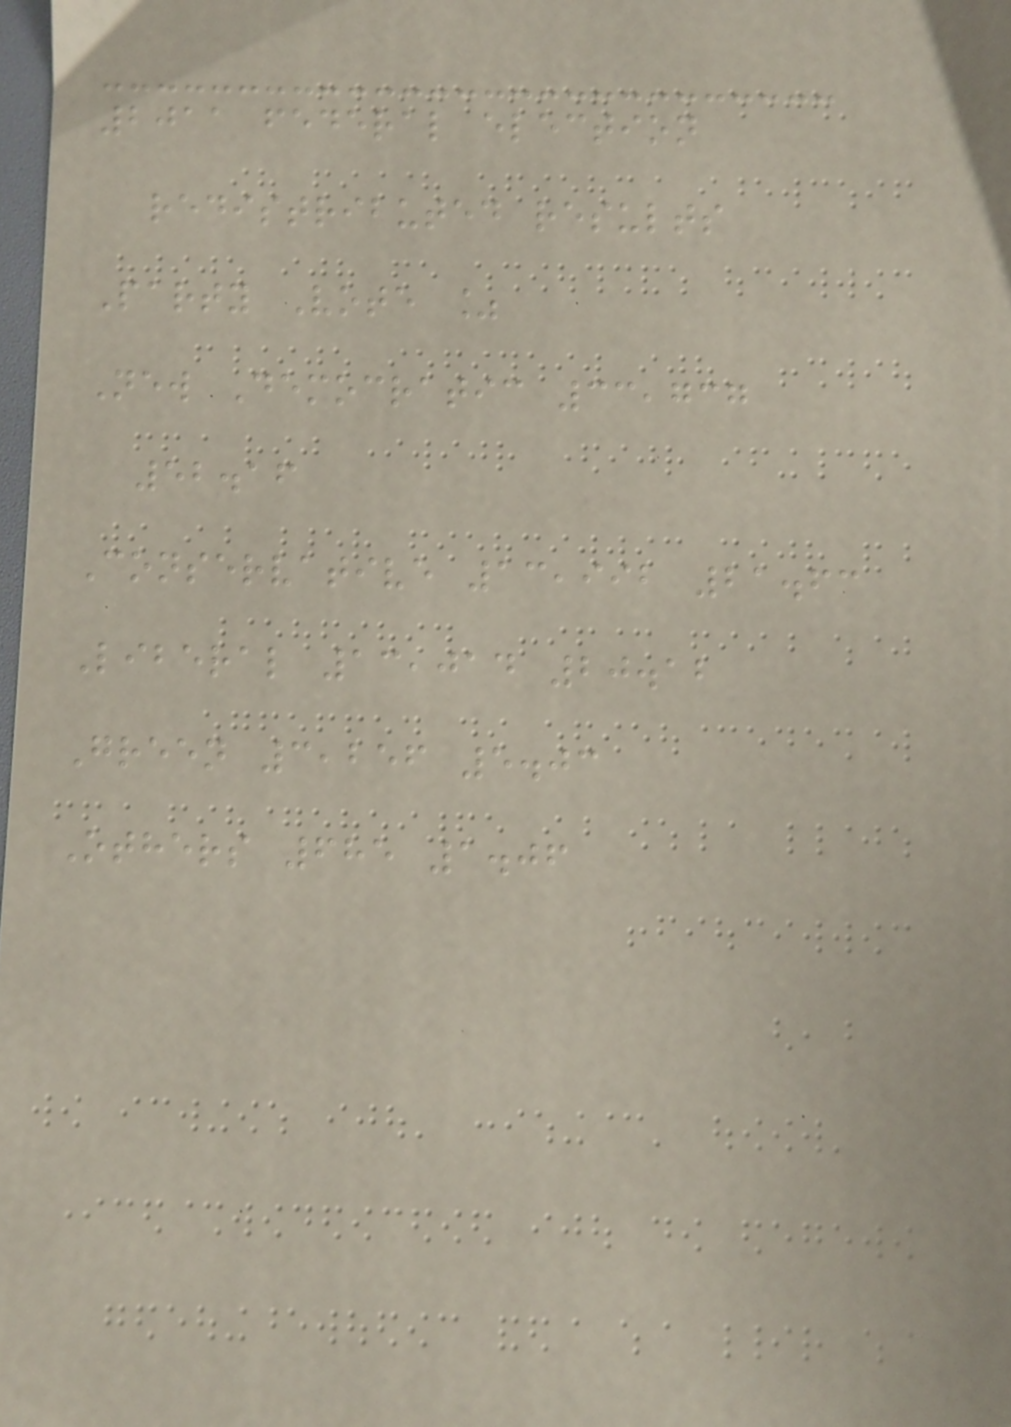2011 federal election
redistributed results
Party Vote %
New Democratic 33,737
52.16
Conservative 13,992 21.63
Liberal 13,014 20.12
Green 3,256 5.03
Others 685 1.06
